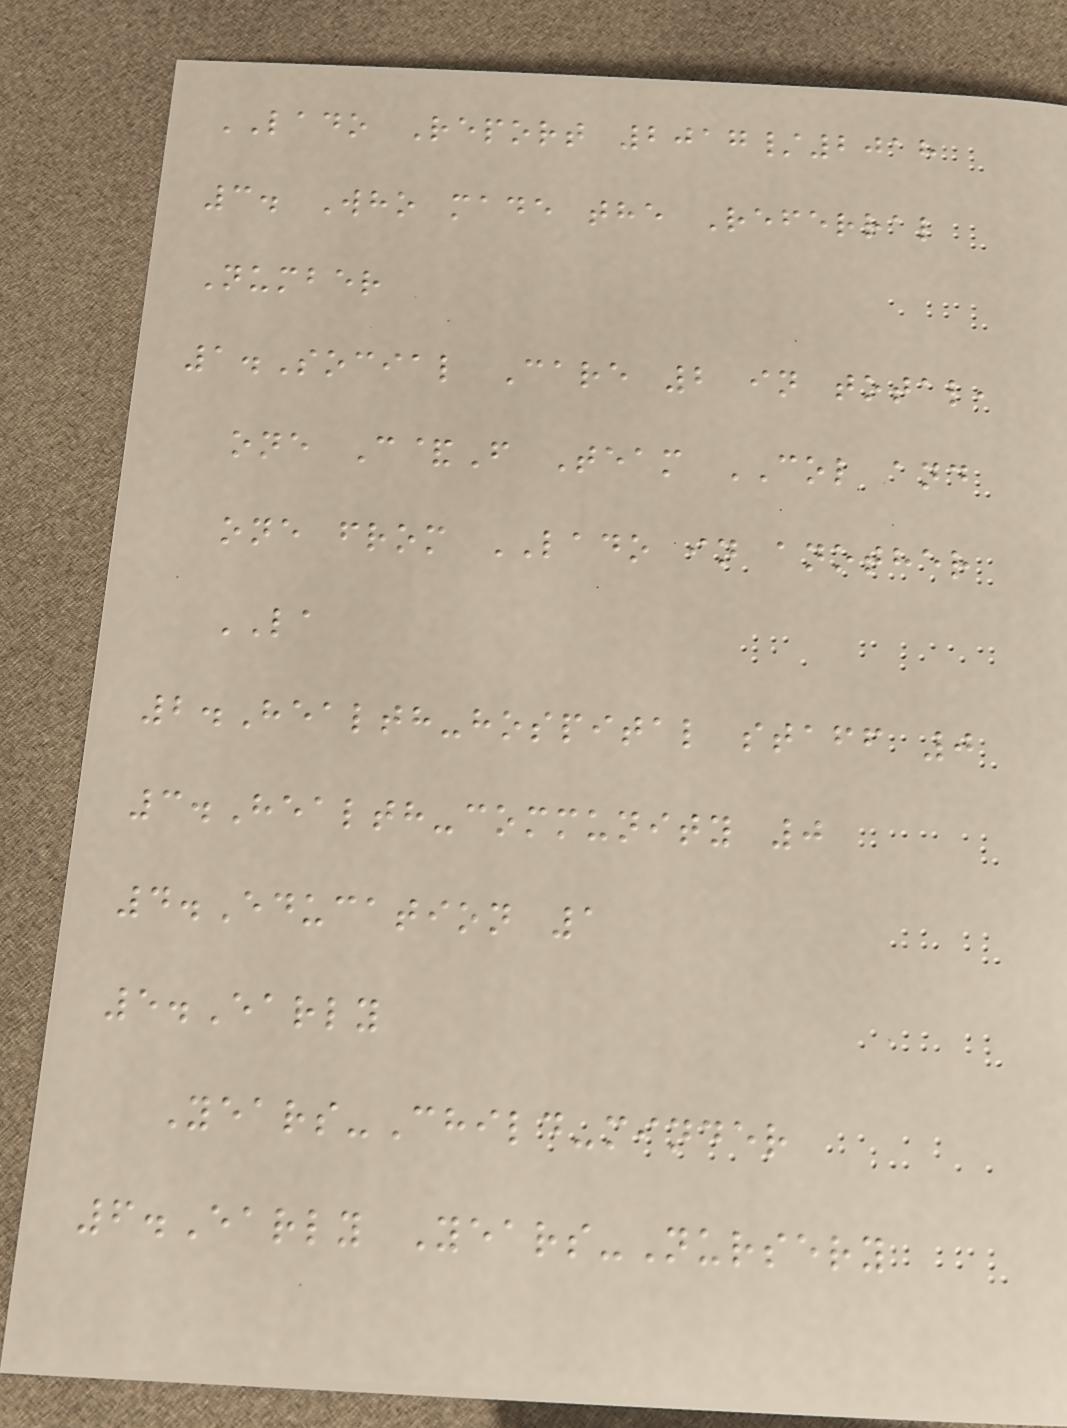LADO Report 2017/2018
3. Who made the Referral
Number
1.Social Care 2 in total,
one C&F Team COL and
one from LADO in another
LA
2.Health-hospital staff 0
3.Health-community 0
4.Education 1
5.Early
Years-Child-minder
6.Early Years-Nursery
